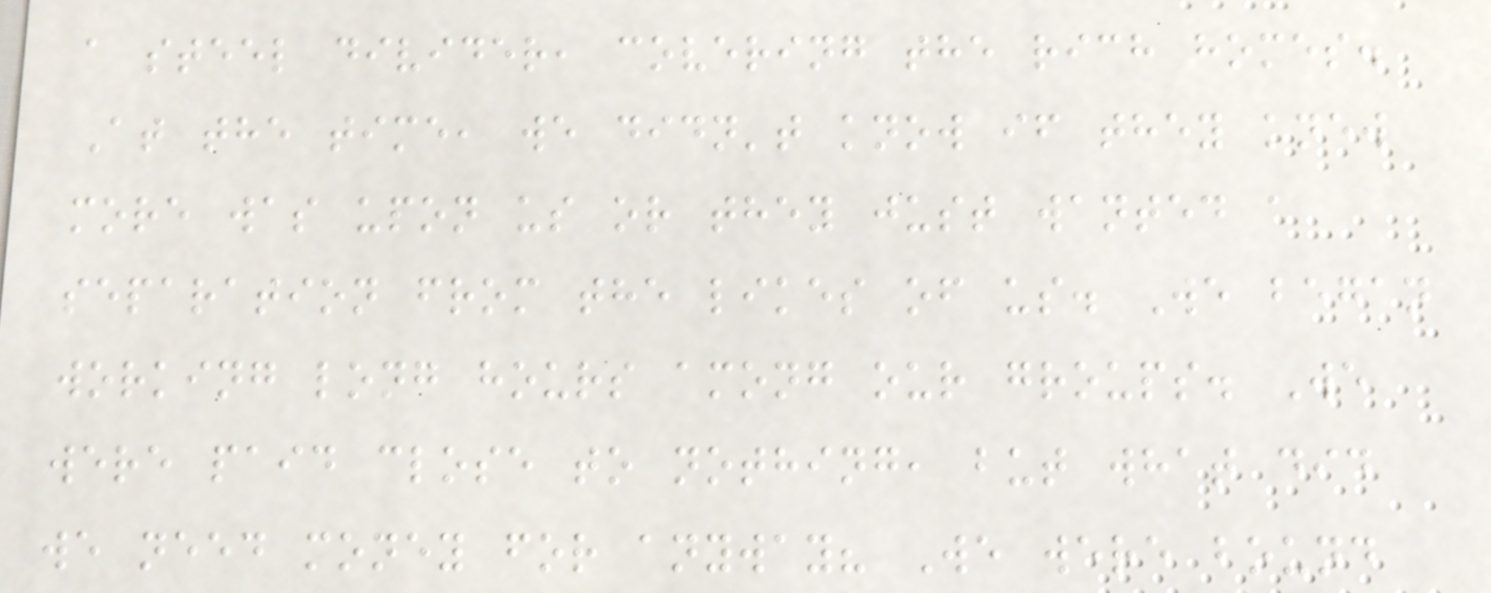a steel divider, covering the rich homes.
At the time, we didn't know if they knew
more was upon us or they just wanted a
separation from the likes of us. We began
working long hours among our groups. We
were paid close to nothing, but what did
we need money for anyway? We were bound
